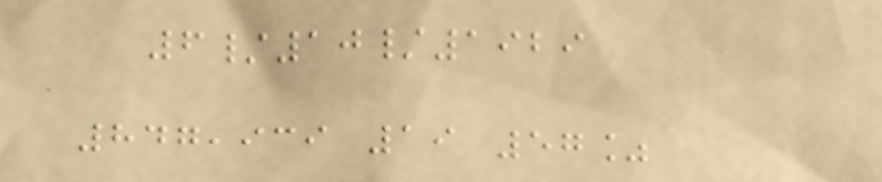6/10/1929
847,939 19 57%
